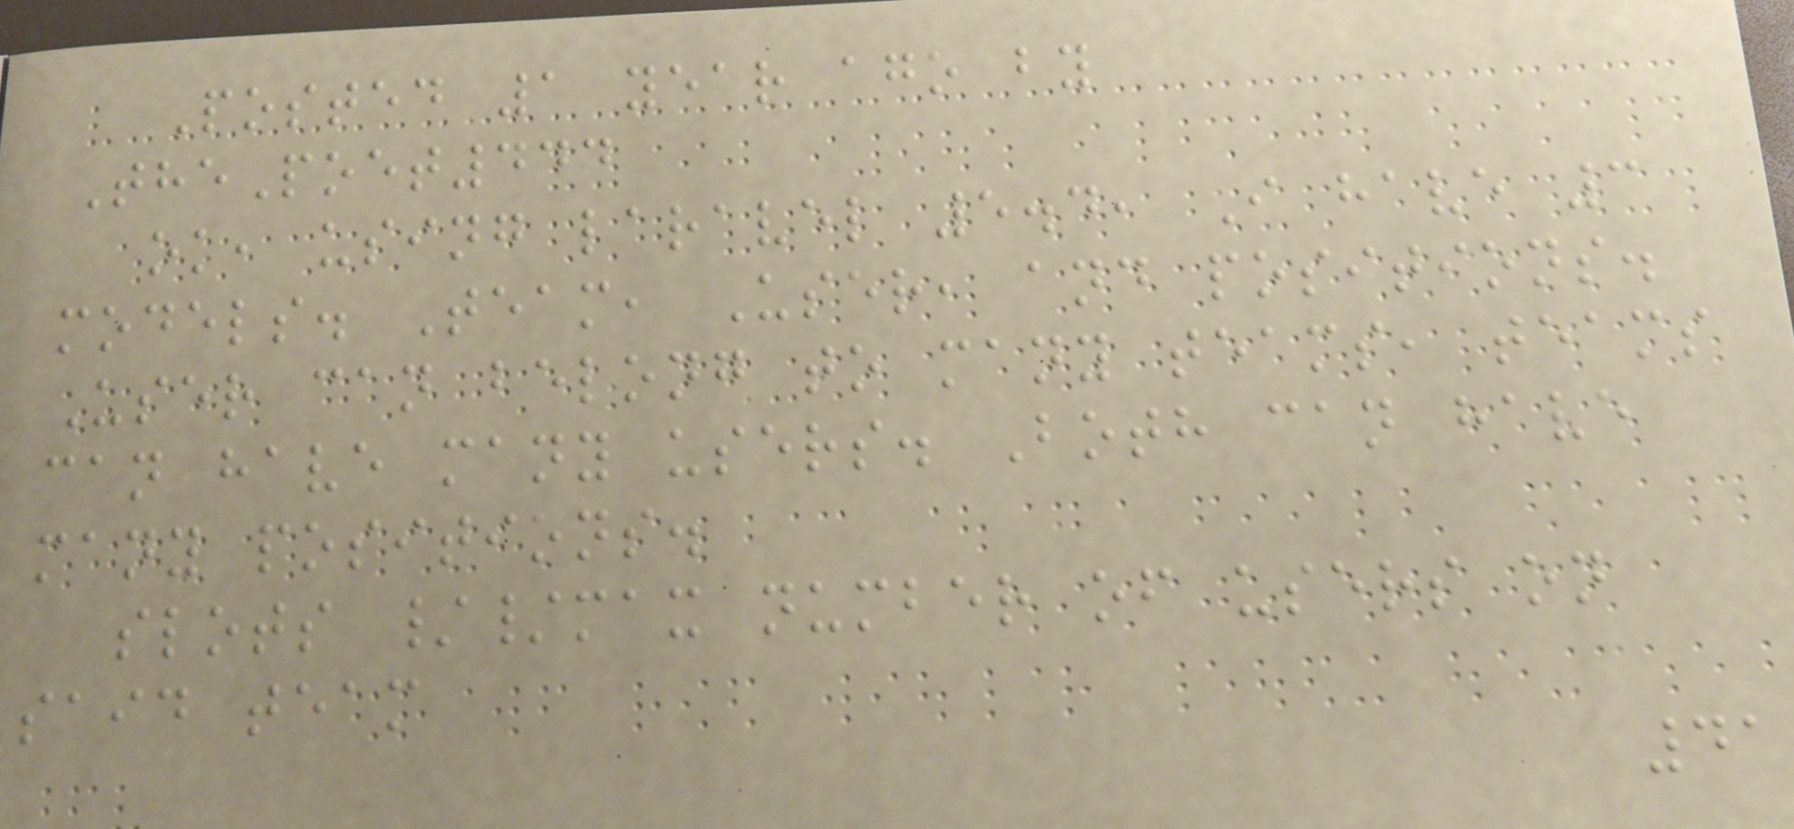Posted 1 year ago by
ThePoet444
ok, using laravel 5.4, I have 3
models. Team, User, and positions.
User can belong to many teams, teams
can have many users. Both can have
many positions.
slots //max number of users on
said team
41
